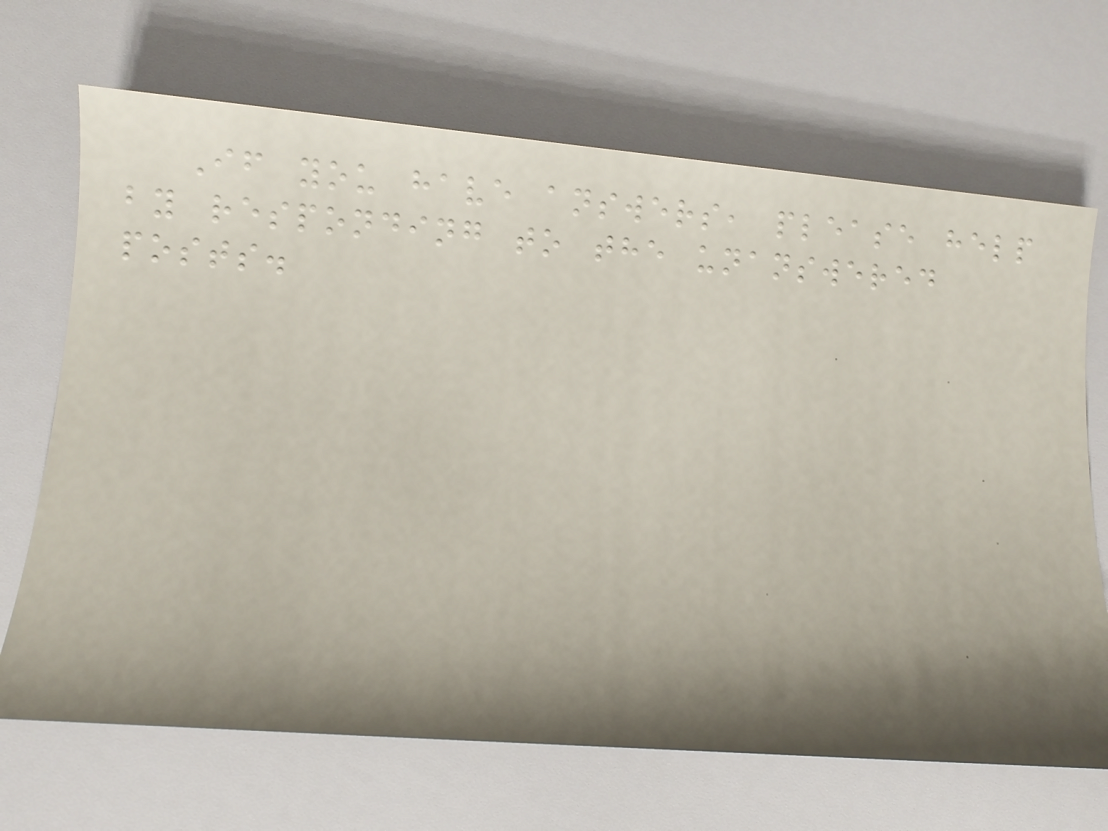If you have answers, please help
by responding to the unanswered
posts.
